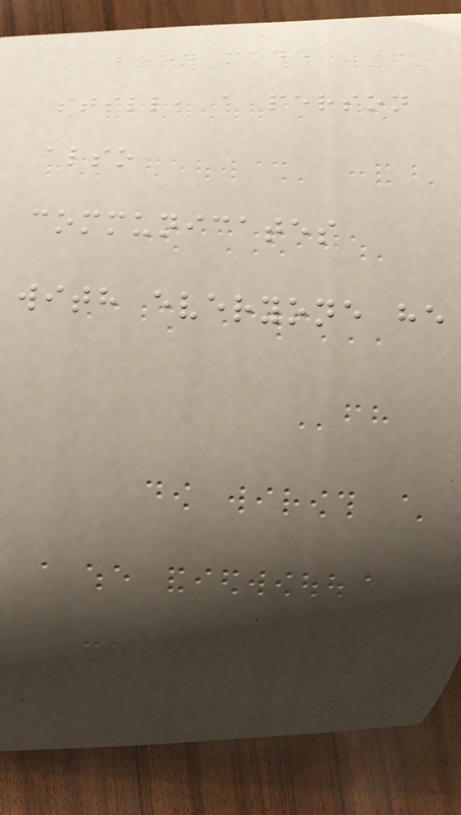been made
still, a person
also
communicates
with everyone he
